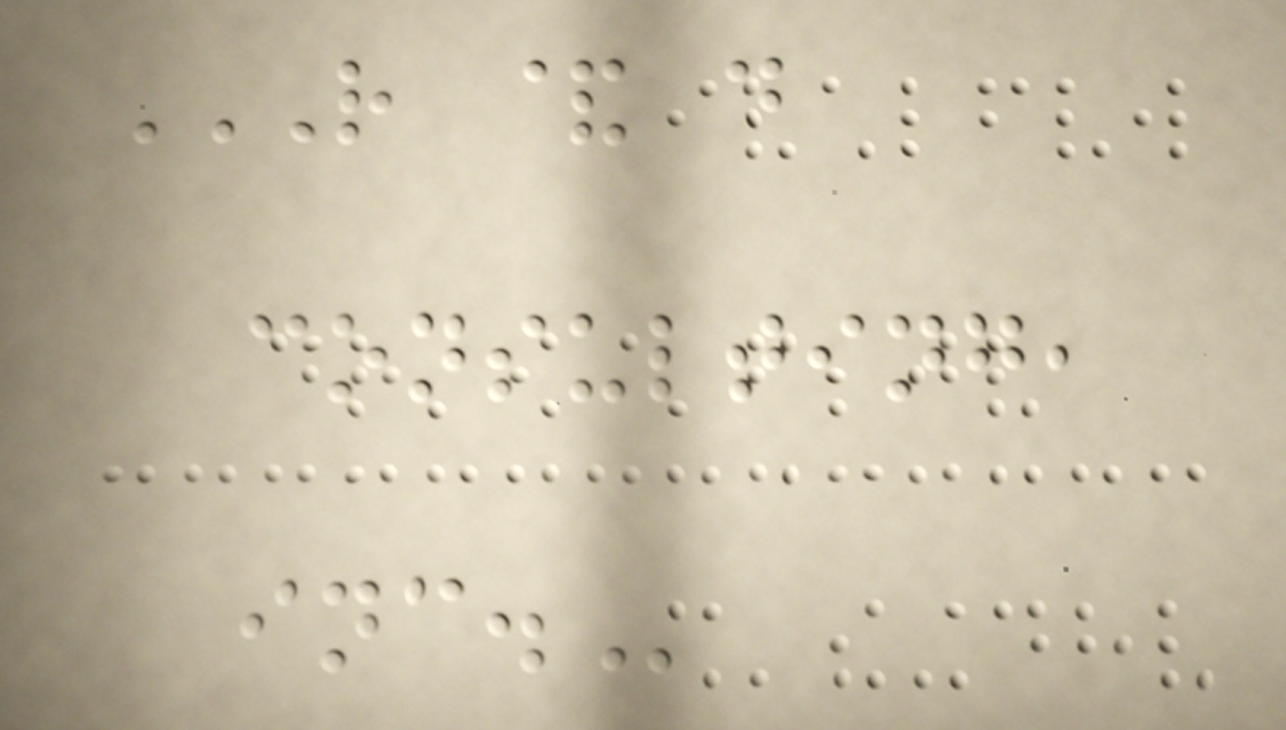R & D
CONSULTING,
INC.
